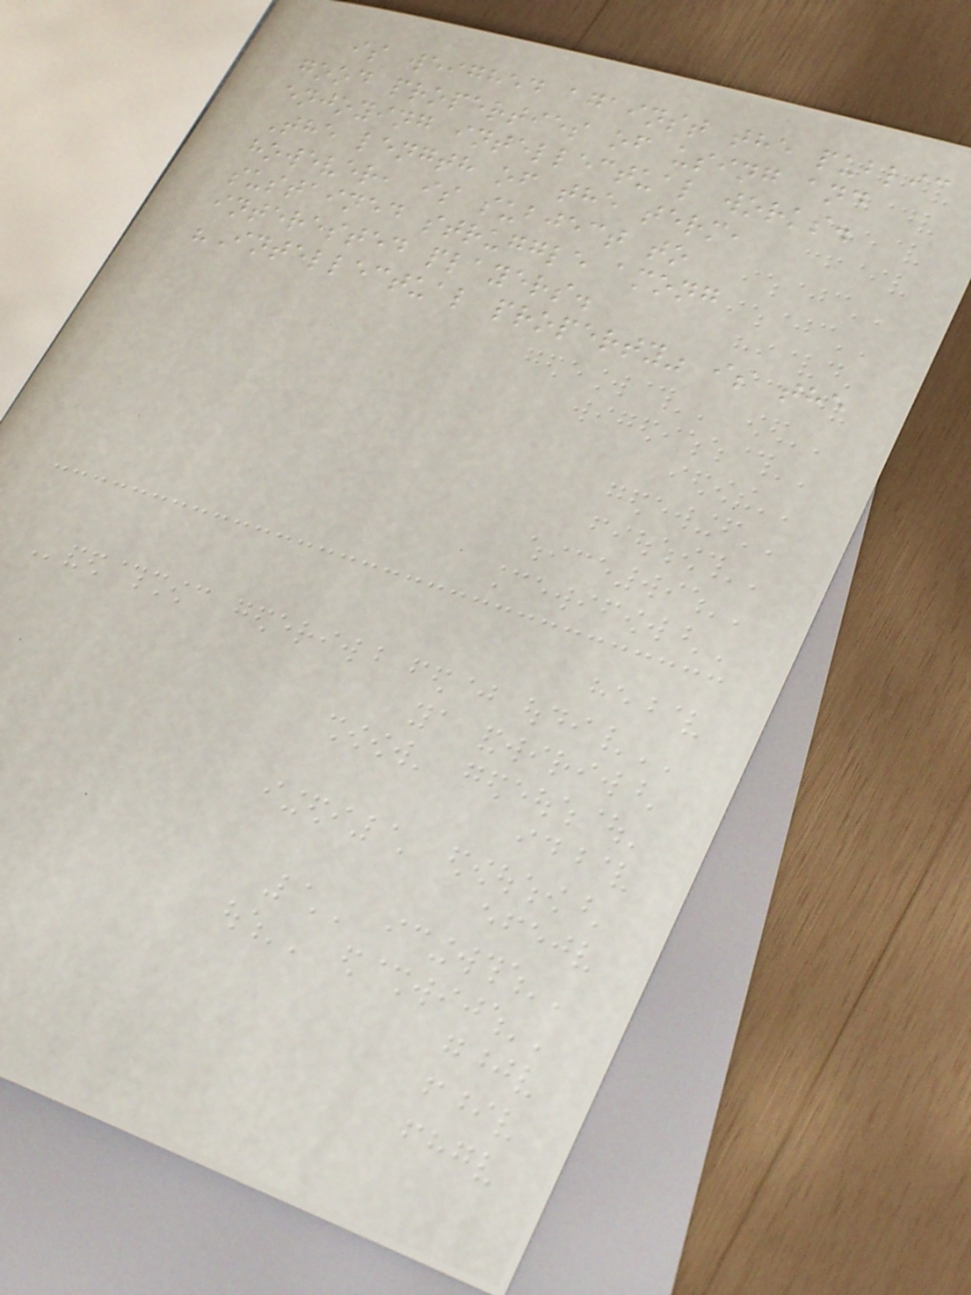is weighed against the public
good properties of using and
enjoying intellectual works.
The length of the term,
however, is subject to
sustained struggle among
interested players.
"Intellectual property" is the
